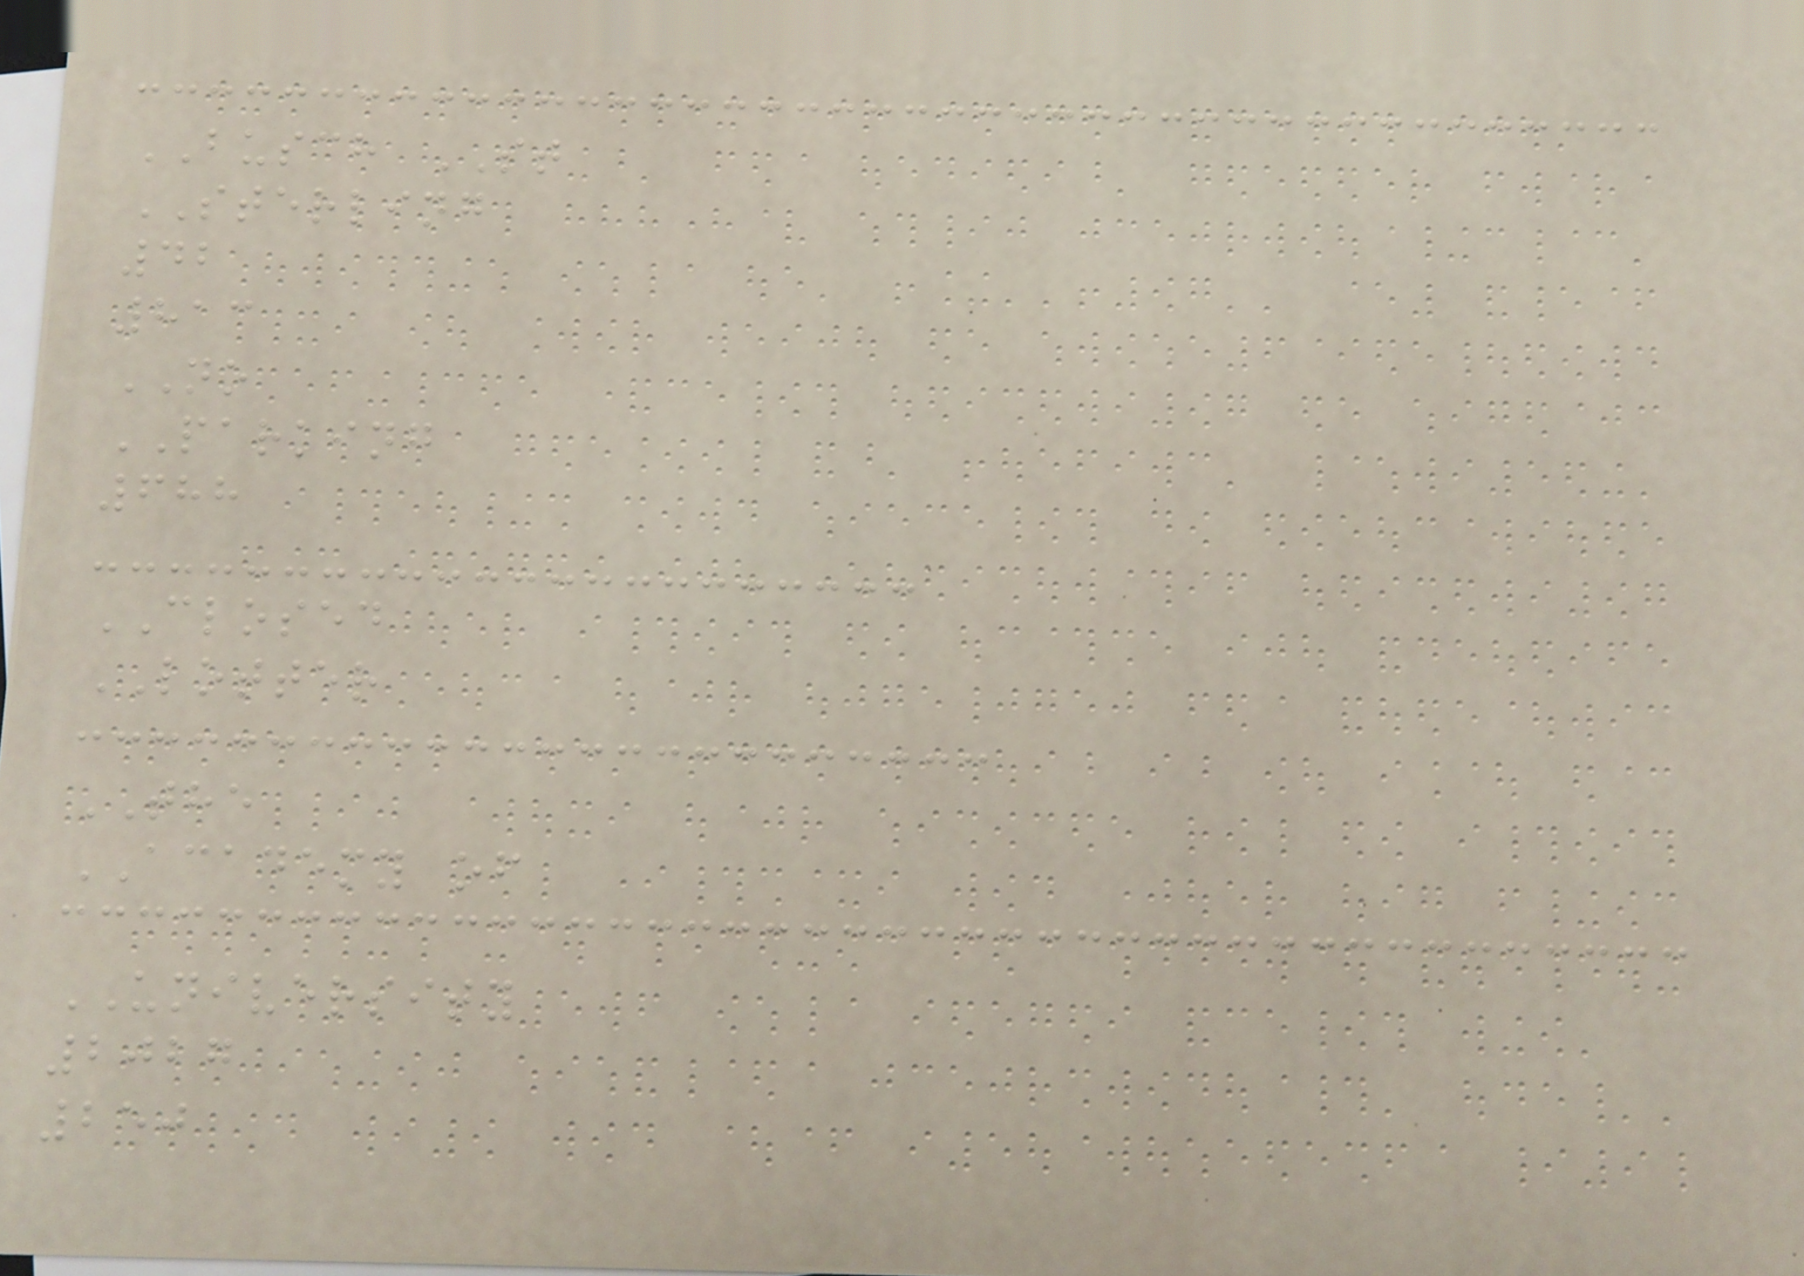BUSCH ST
STERLING
42
813
NO
PARKING
688
CLOSED
LOTTER
THE
ACADEMY of
UNIVERSITY
2027
250
